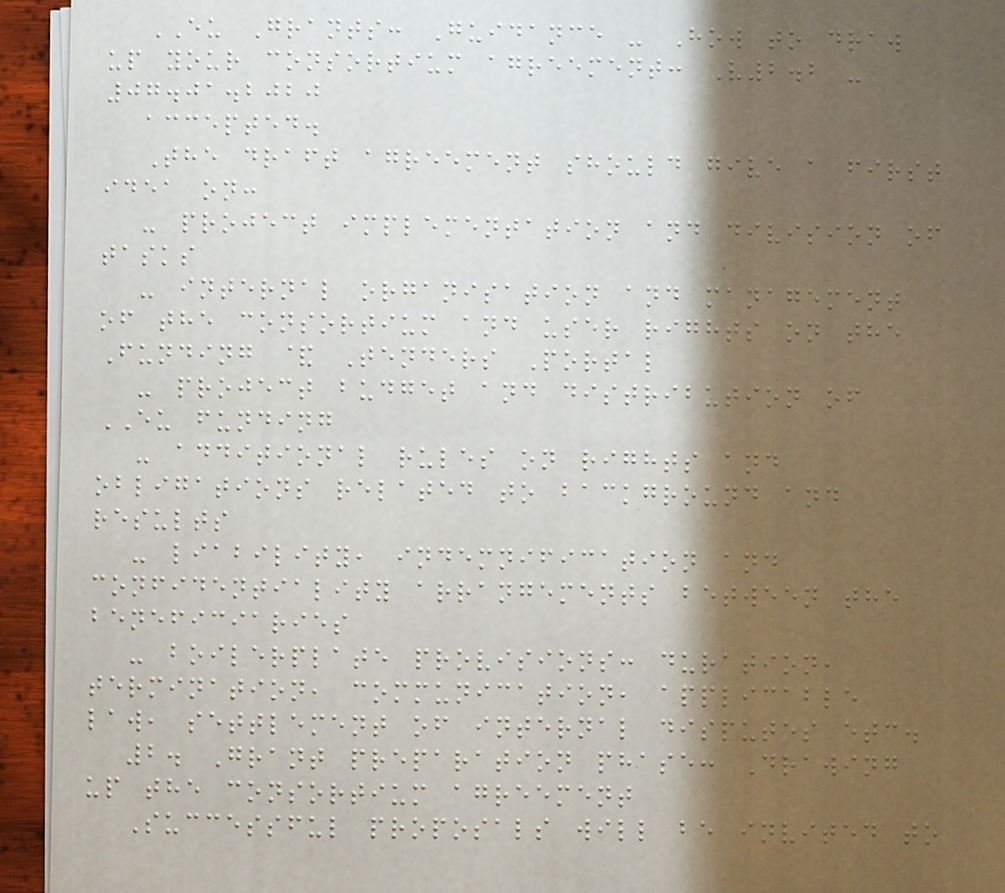EU Grants: Guidance - How to draw
up your consortium agreement: V2.2 -
07.01.2020
accepted.
The draft agreement should give a first
idea on:
- project implementation and division of
tasks
- internal organisation and management
of the consortium and user rights on the
Funding & Tenders Portal
- project budget and distribution of
EU funding
- additional rules on rights and
obligations related to background and
results
- liability, indemnification and
confidentiality arrangements between the
beneficiaries
- boilerplate provisions: duration,
termination, communication, applicable
law, settlement of internal disputes etc.
2. Grant preparation phase: Drawing
up the consortium agreement
Successful proposals will be invited to
